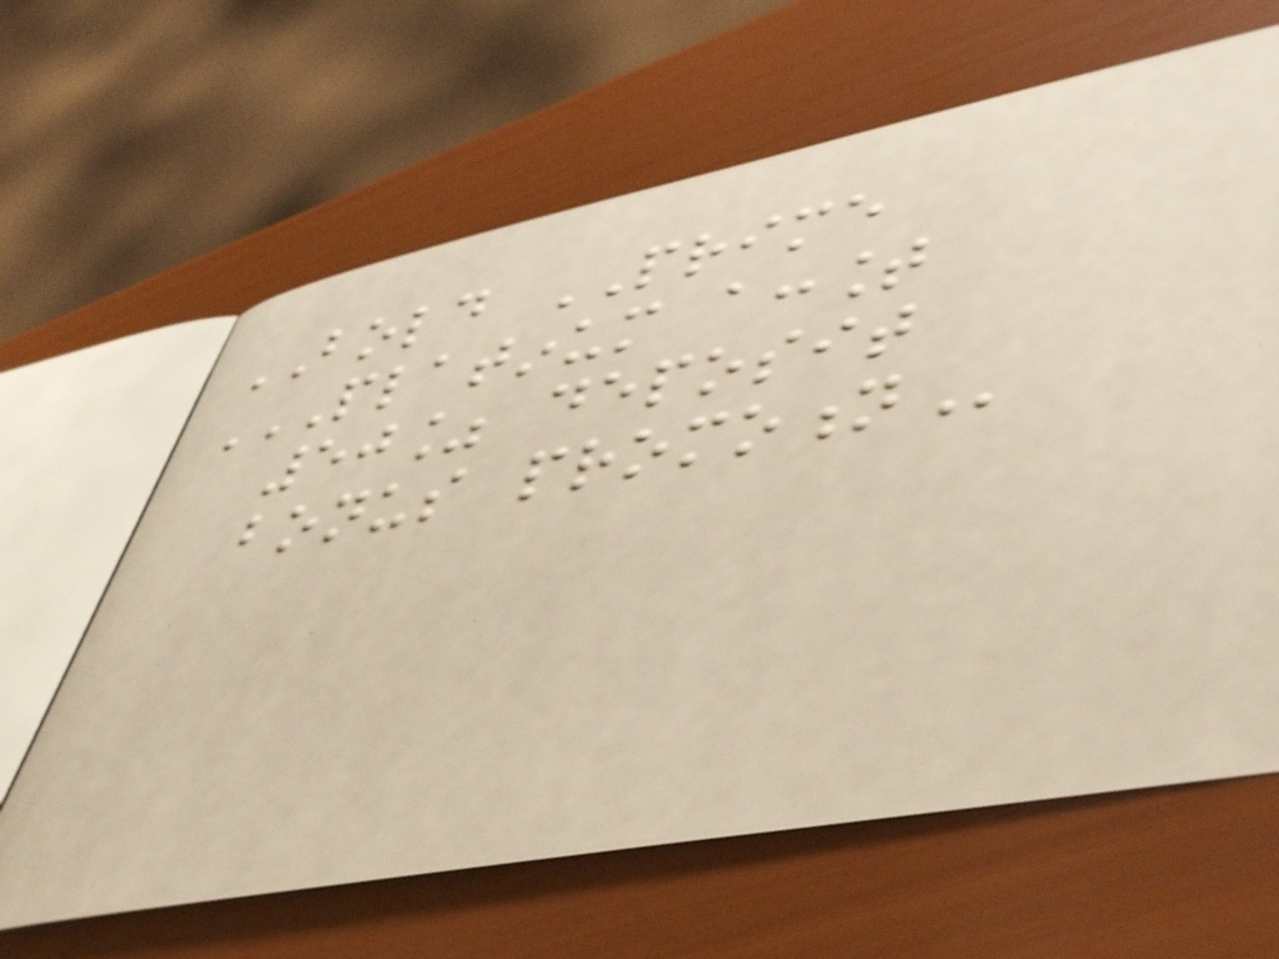BOLD PRIME
PLATINUM ACCOUNT
50% DEPOSIT
BONUS PROMOTION
